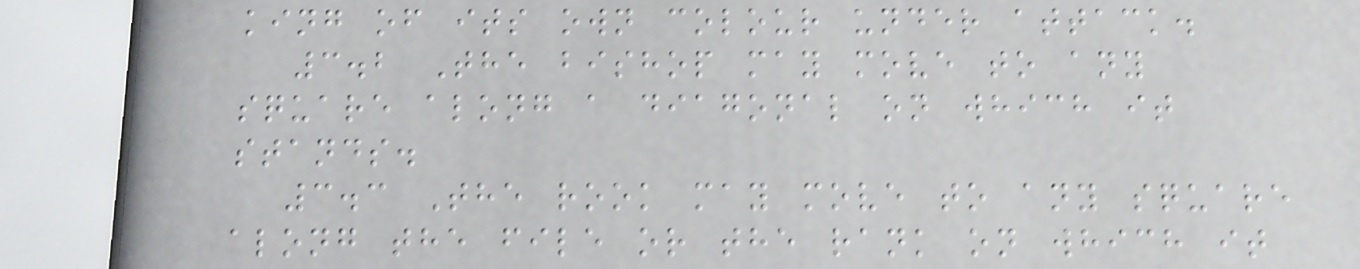king of its own colour under attack.
3.2 The bishop may move to any
square along a diagonal on which it
stands.
3.3 The rook may move to any square
along the file or the rank on which it
